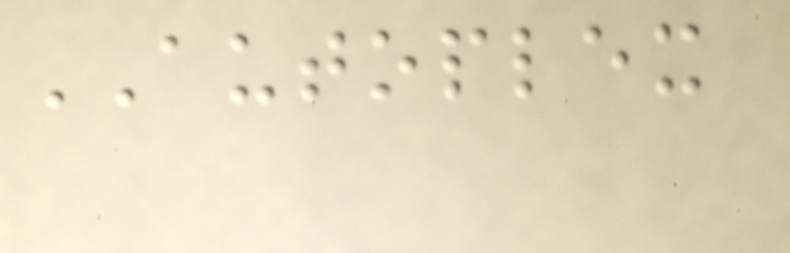AUTOPLEX
